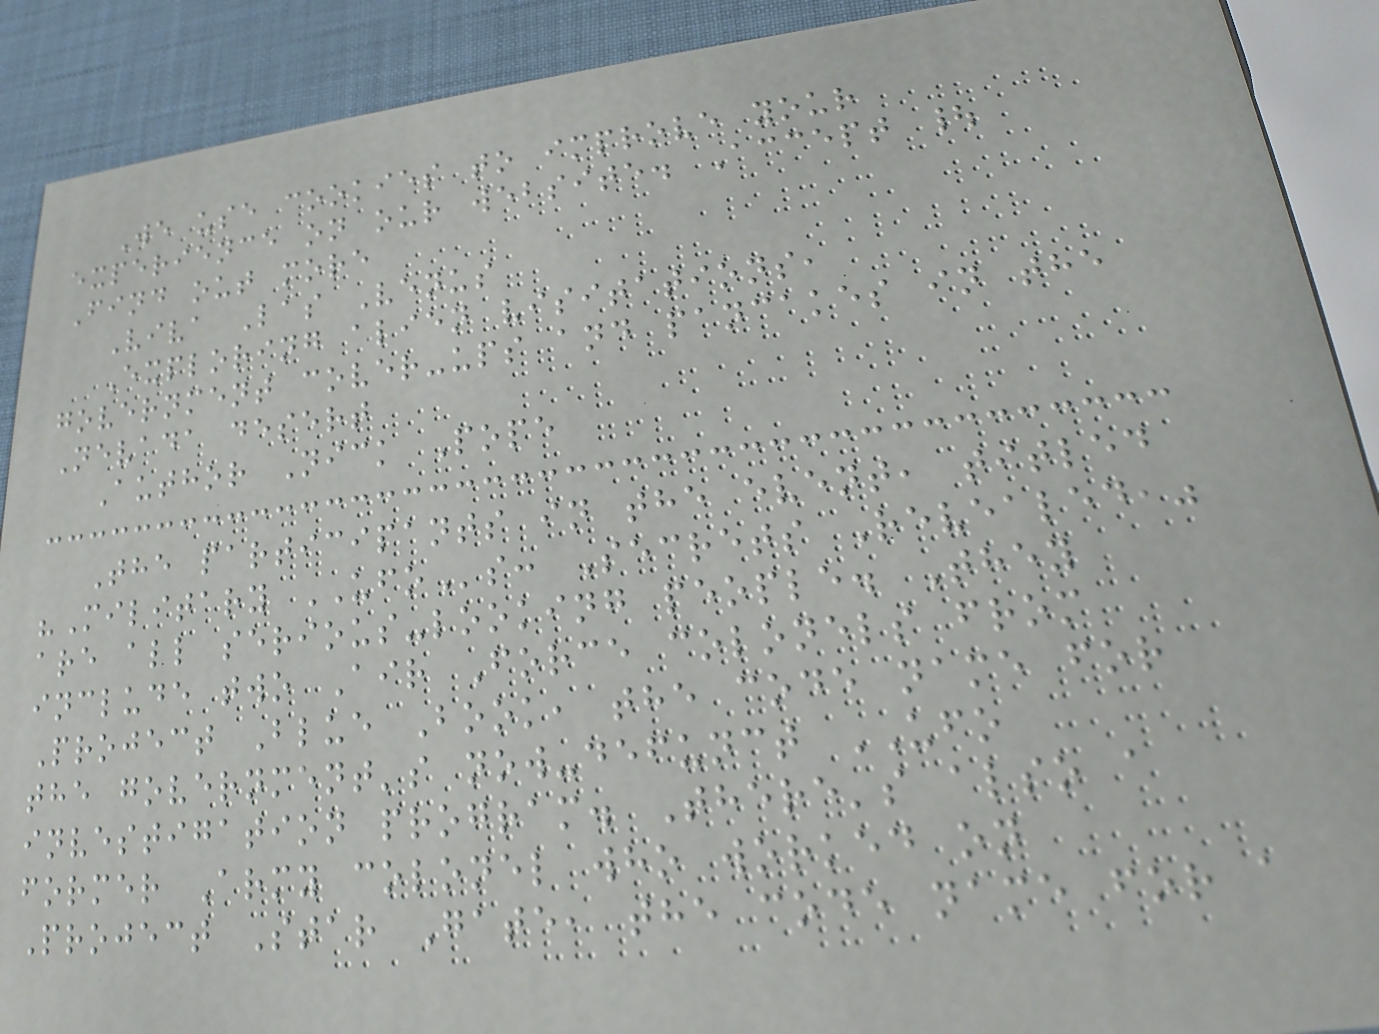We use cookies to improve your
experience on our website. Accept |
Find out more
Viva Las Venus
Exploring alien visitations,
government cover-ups and pancakes in the
Nevada desert
Author Nick Pope
The participants in the event, titled
"Military UFOs: Secrets Revealed,"
are all serious-looking people. They
include two Air Force colonels from
Project Blue Book, the code name for
the government's now-defunct UFO
investigation program. There's also a
former Army colonel who worked on
Project Star Gate, the code name for a
